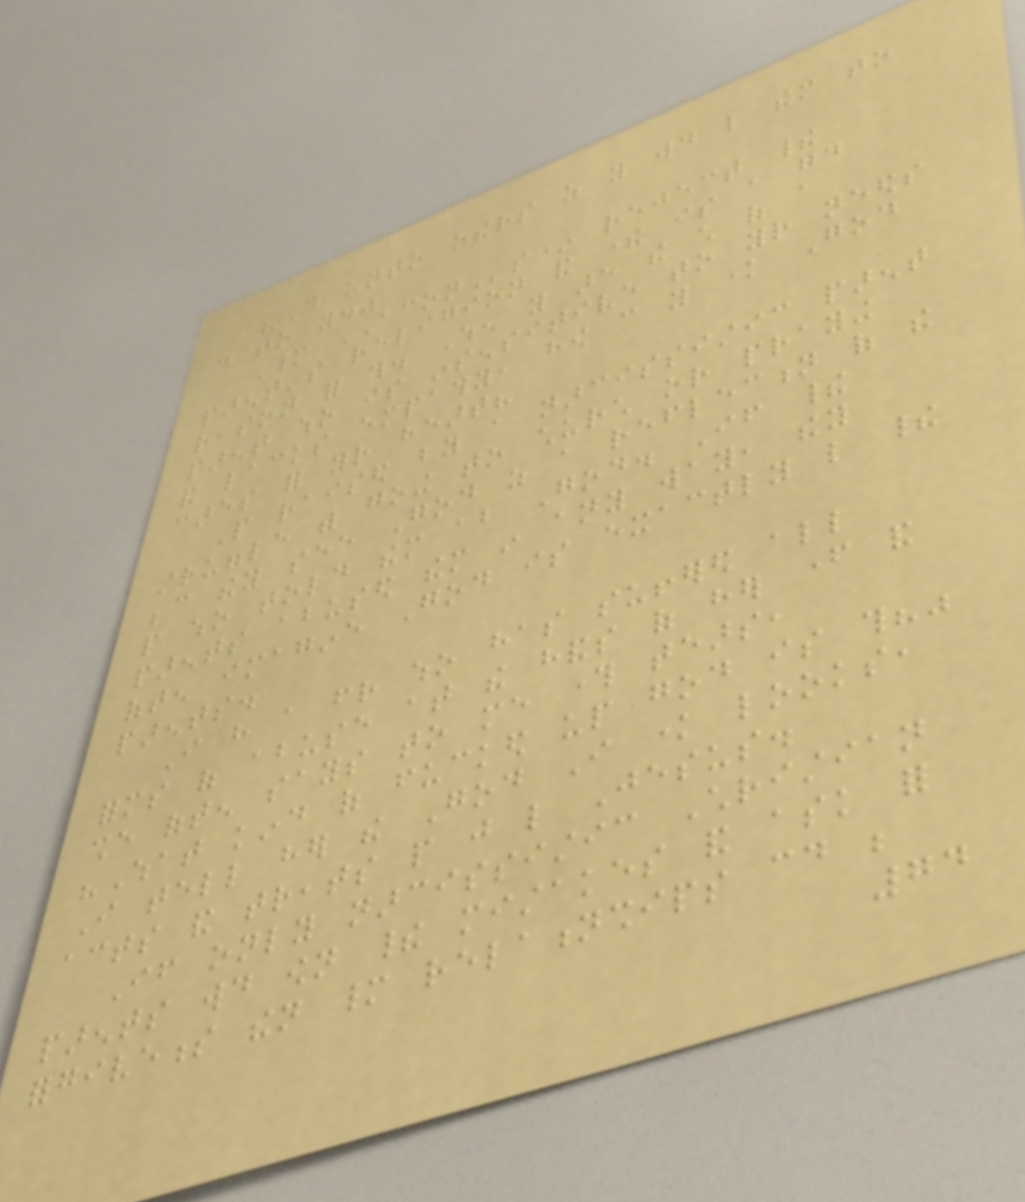"Do unto others as you would like them to
do to you."
Many ACONs* reject their
parent's religion and there is a good
reason for this. When you are the child of a
parent who is insensitive to your needs
and lacks empathy, how can you know God
cares for your heart?
People raised by a narcissistic parent
struggle with going to church or praying
because they see God as a reflection of the
people who told them about God. If their
parents abused them in any way, they
often imagine God is exactly like their
parents.
I have a friend who has suffered all
forms of abuse at the hands of her father and
she often says to me through tears,
"What kind of fucked up god is this?"
I tell her the God I know looks,
acts and treats people just like Jesus.
If only narcissistic Christian
parents would own their mistakes and ask for
forgiveness then many relationships could be
74
